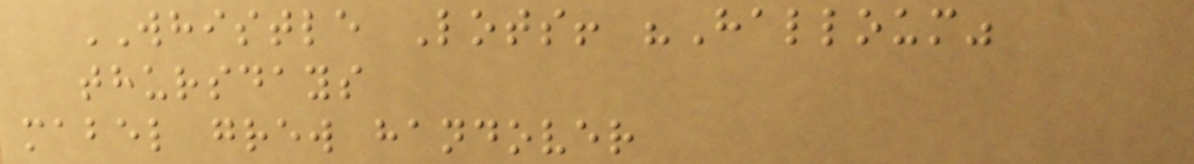WHISTLE Lots! "Halloum"
thursdays
mabel grew handover
